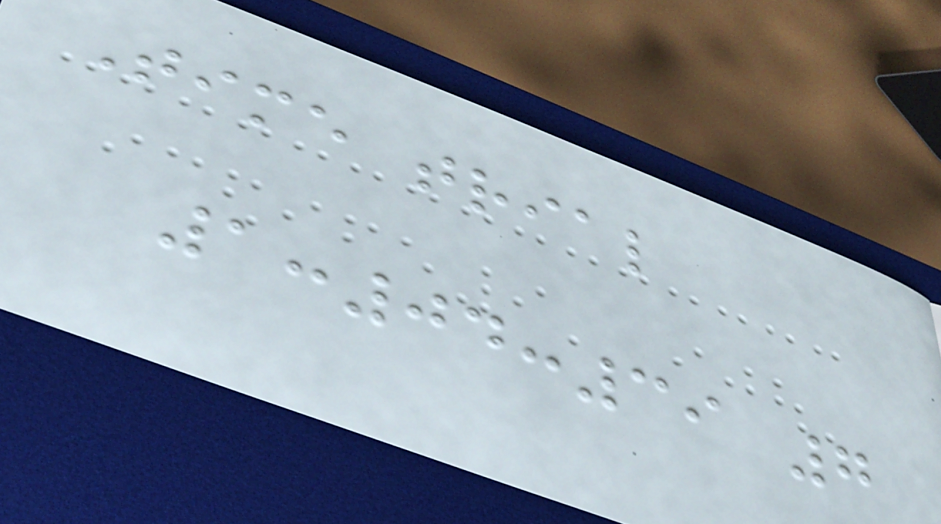Time trial
1:04:39 7
